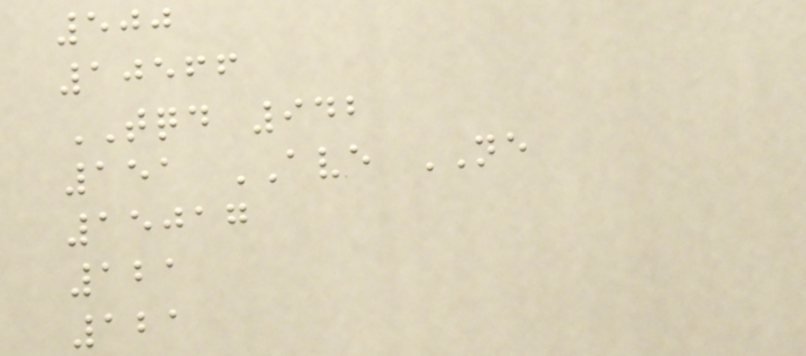500
10566
TQD 942
151 AVE NE
15017
121
121
